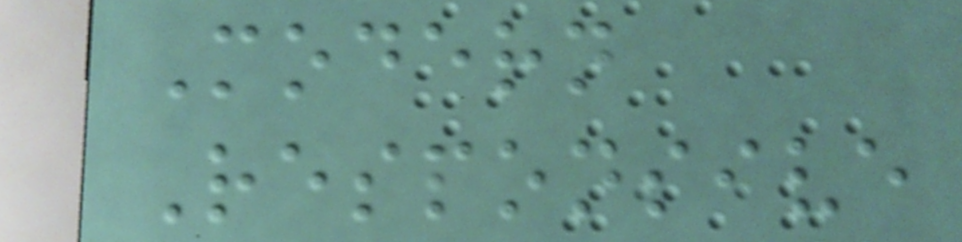Modern
Responsive
